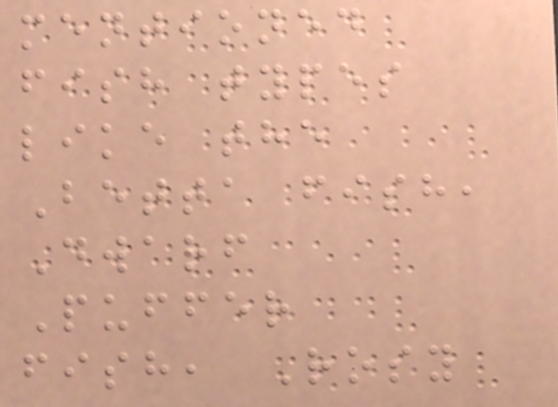mentioned
fish types
like the
Betta fish,
Dwarf
Puffer
fish, Rosy
